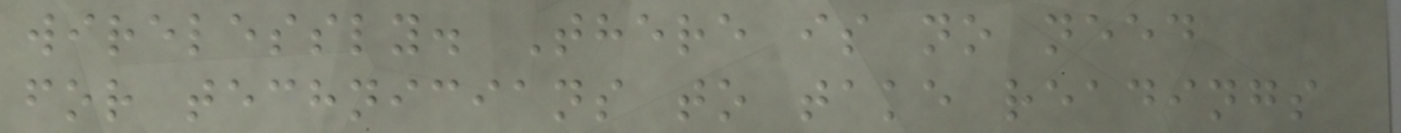wirelessly. There is no need
for technicians to take readings
